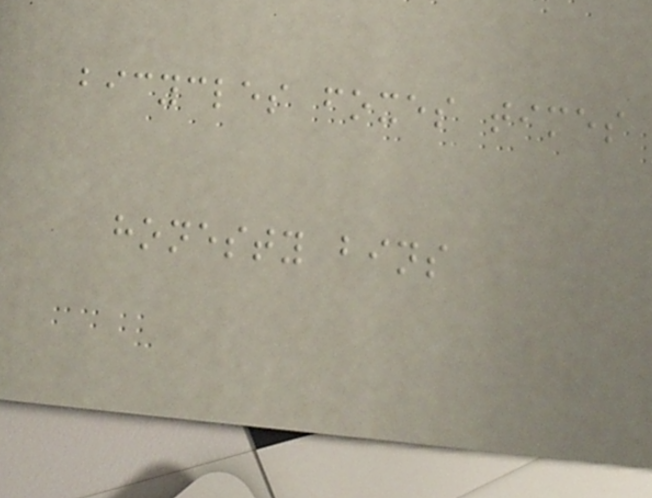bicycles foxes times
honesty bins
